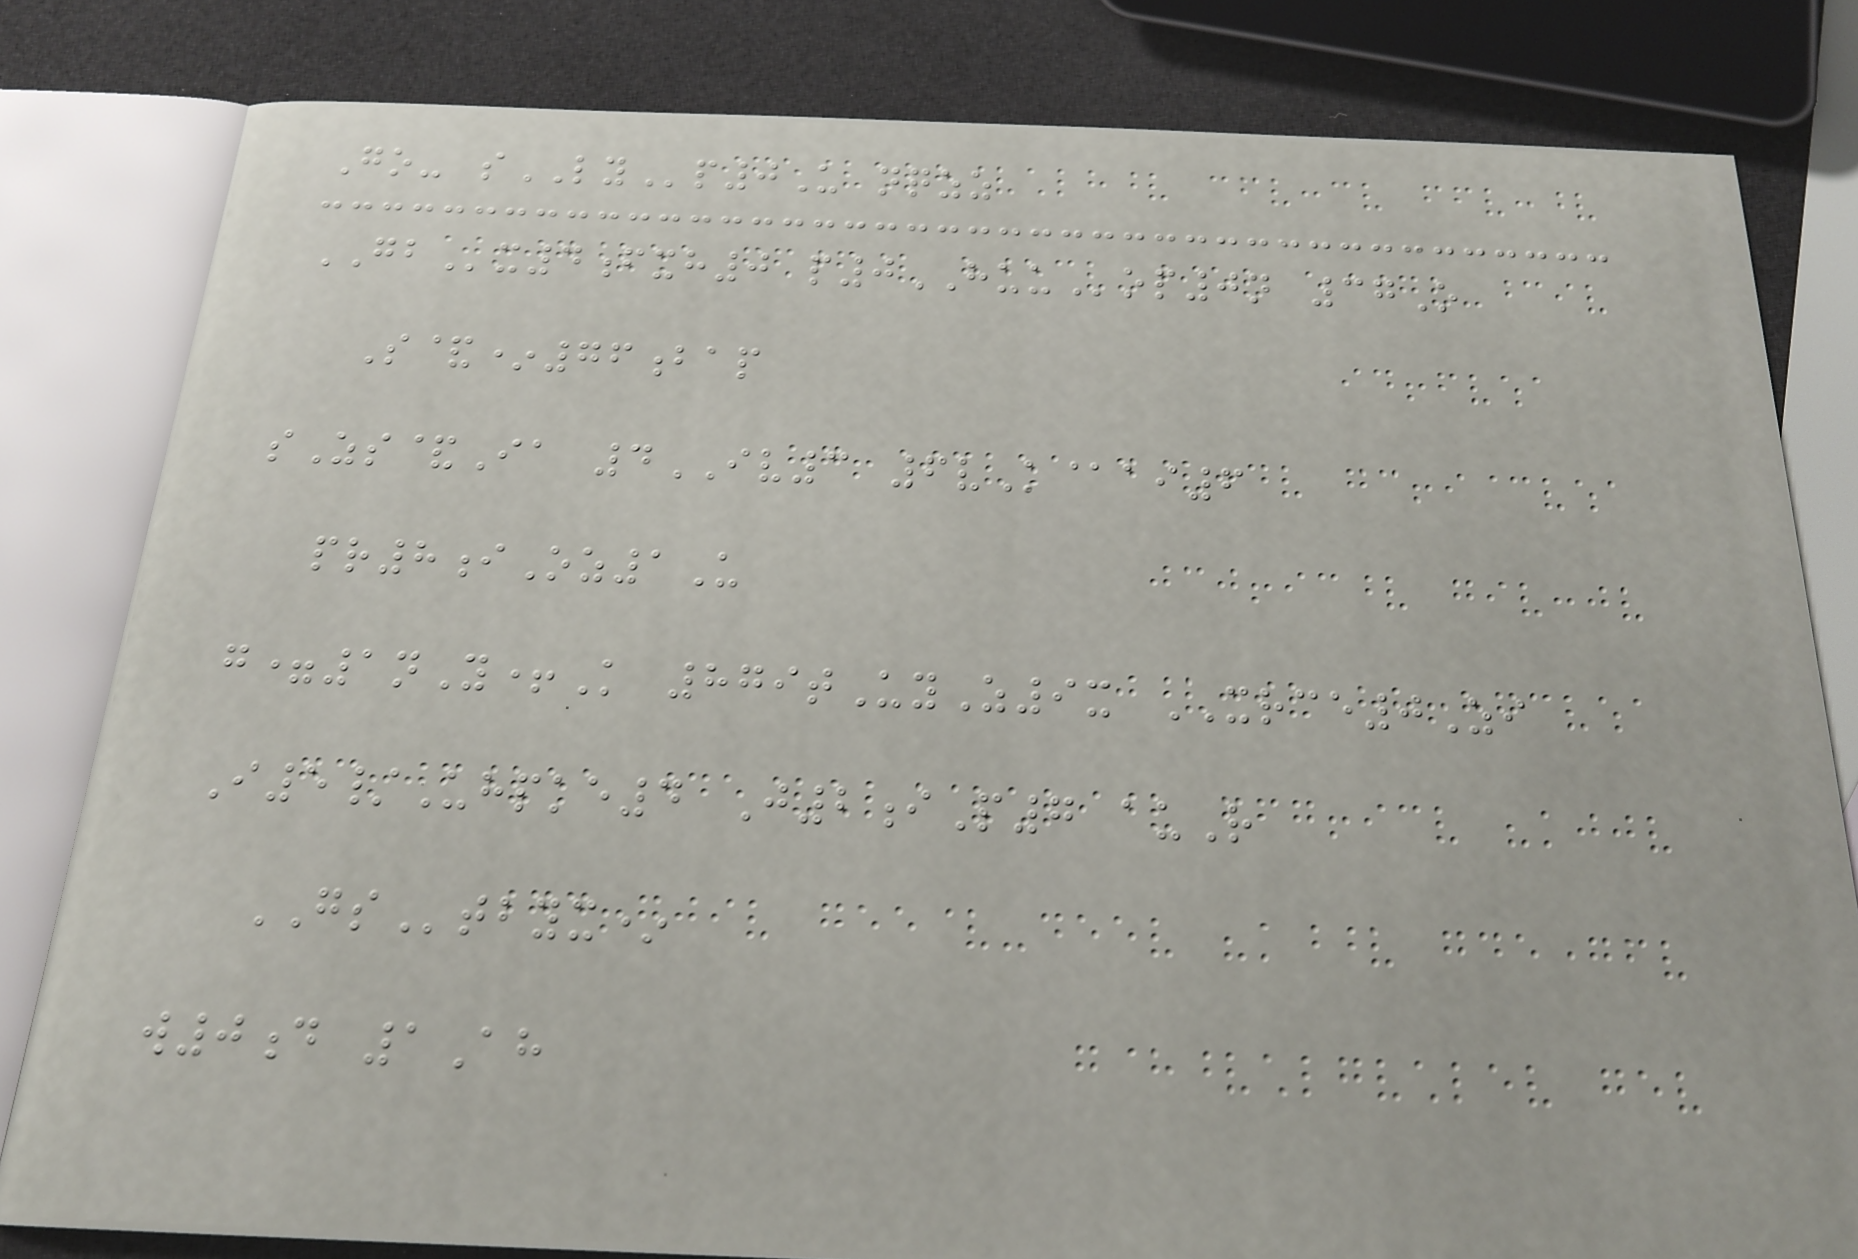Go- sLYp0U nqzz
GBx4fxh0 p0HUUop0n 37O
S&*76bap
sZs&Ia 4IV3 6vK@ai6
pr8iOz1U
g=1nY+K 879tUyZ9x XRCE0Zi
I5/Uhpke4 J2iP7 auR
GStbyx*
w0d 1Ah
